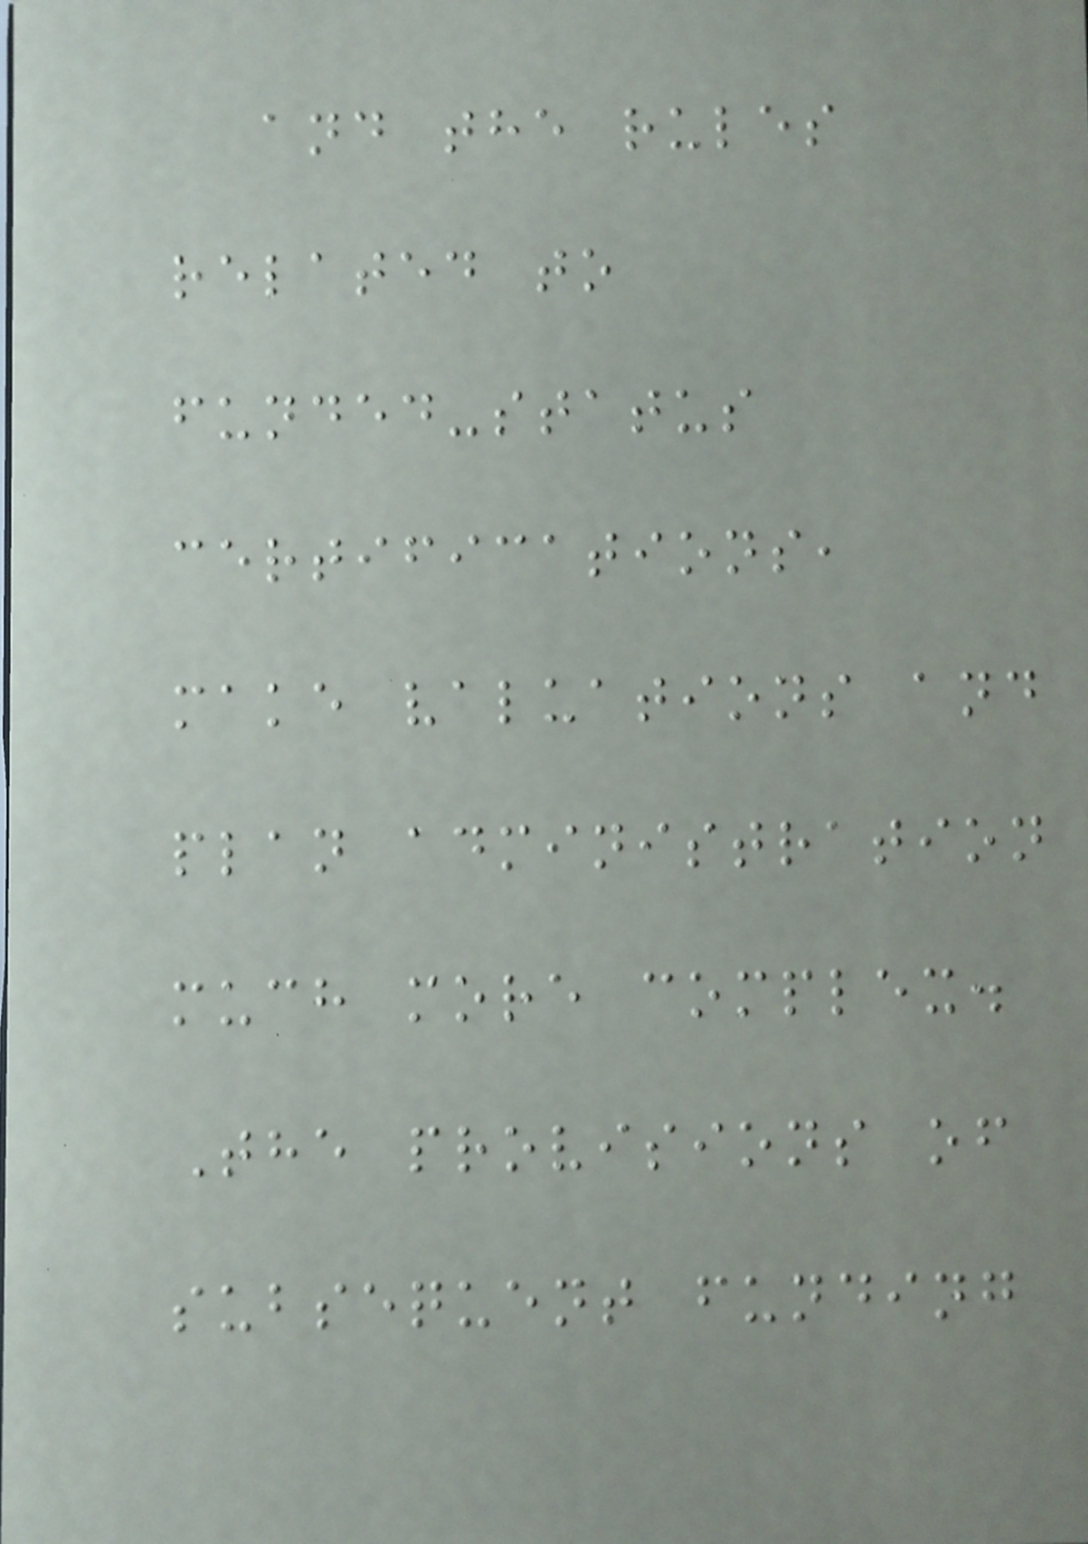and the rules
related to
funded-status
certifications,
make valuations and
plan administration
much more complex.
The provisions of
subsequent funding
